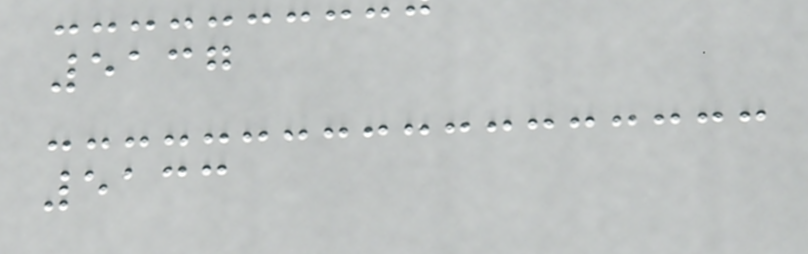5137
5133
